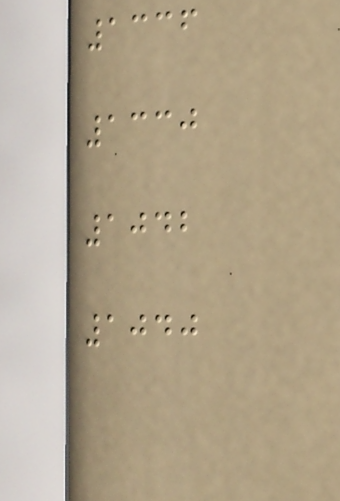1336
1330
1042
1040
